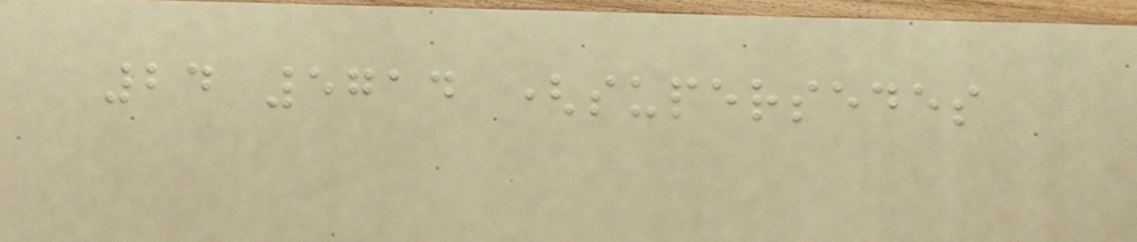24 5714 (supersedes
